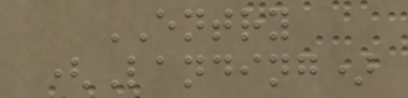ENTRY
(Landing)
